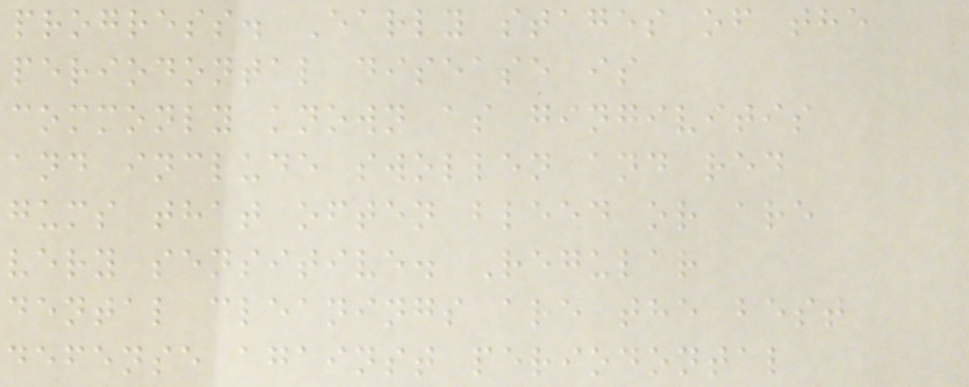progress. Early stages of the
periodontal disease is
commonly known as gingivitis
and include swollen and red
gums that often bleed or are
very sensitive. Regular
dental cleanings are the best
defense against periodontal
